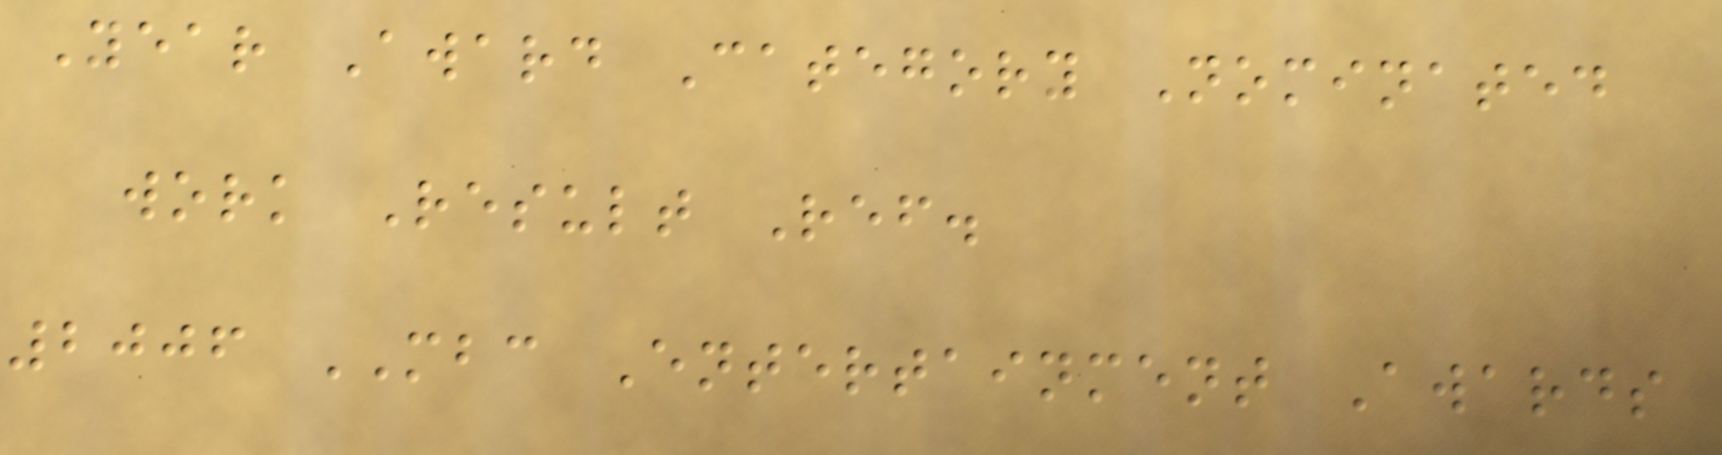Year Award Category Nominated
work Result Ref.
2006 MBC Entertainment Awards
